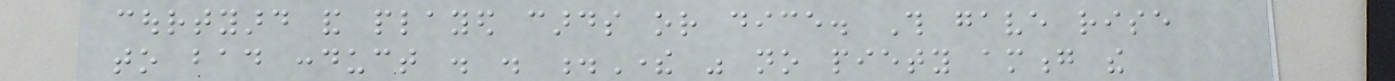courtyard and played cards or dice. This gave rise
to bad conduct . . .There was no piety among the
